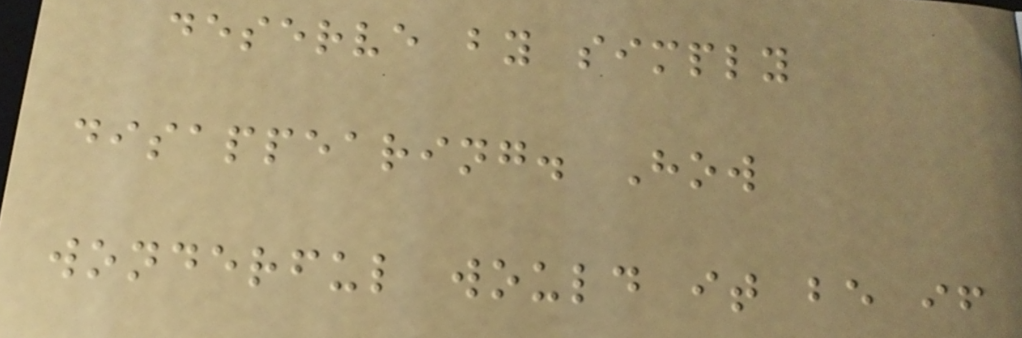deserve by simply
disappearing. How
wonderful would it be if
